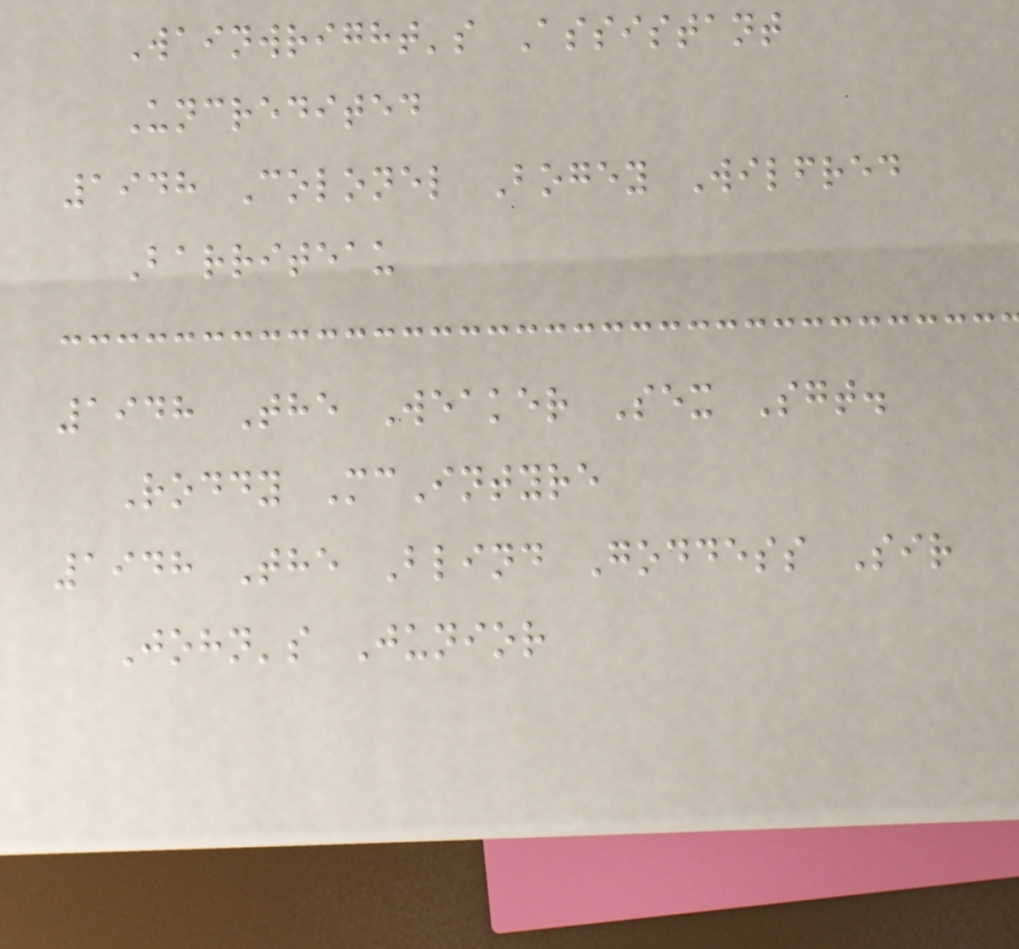Wainwright's Assistant
Uncredited
1948 Colonel Bogey Wilfred
Barriteau
1948 The Weaker Sex Sgt.
Roddy McIntyre
1948 The Blind Goddess Sir
John's Junior
